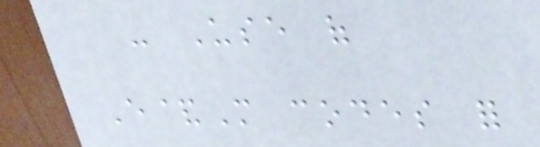- Use of
E&M codes for
